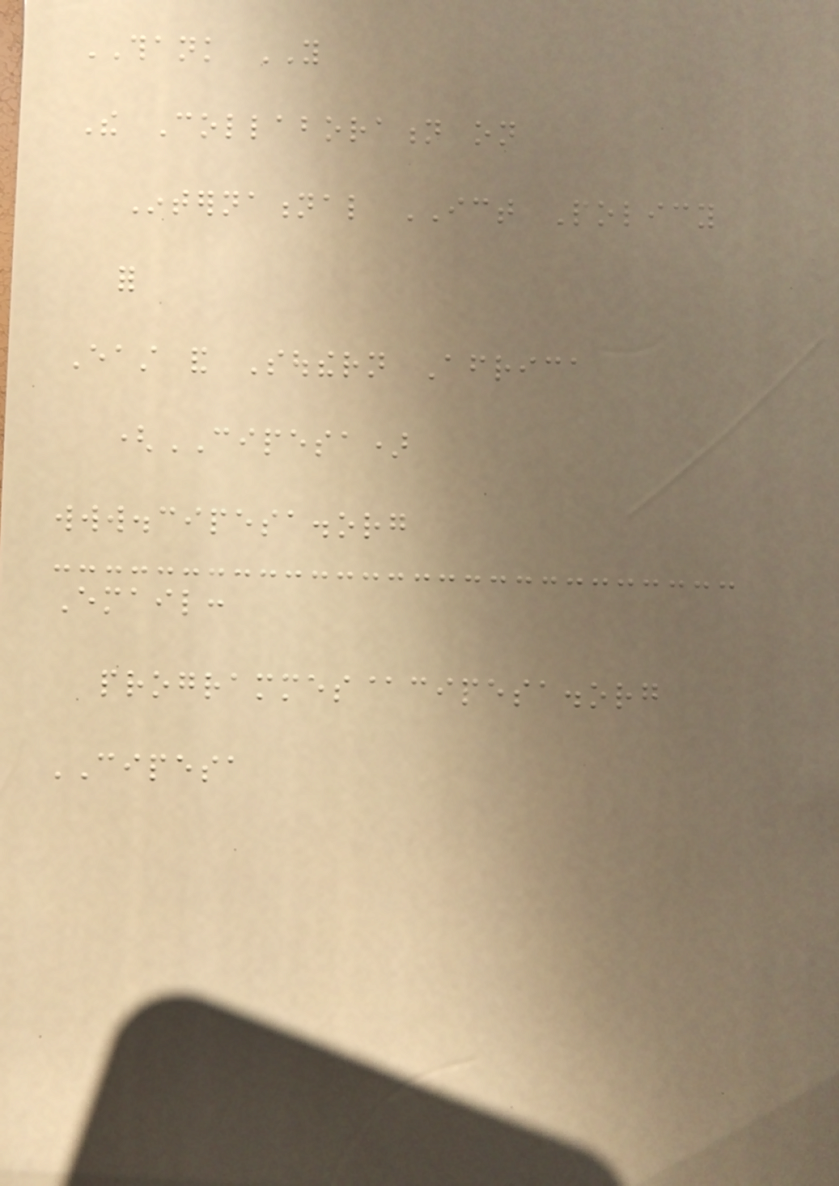THANK YOU
The Collaboration on
International ICT Policy
for
East and Southern Africa
(CIPESA)
www.cipesa.org
Email:
programmes@cipesa.org
CIPESA
